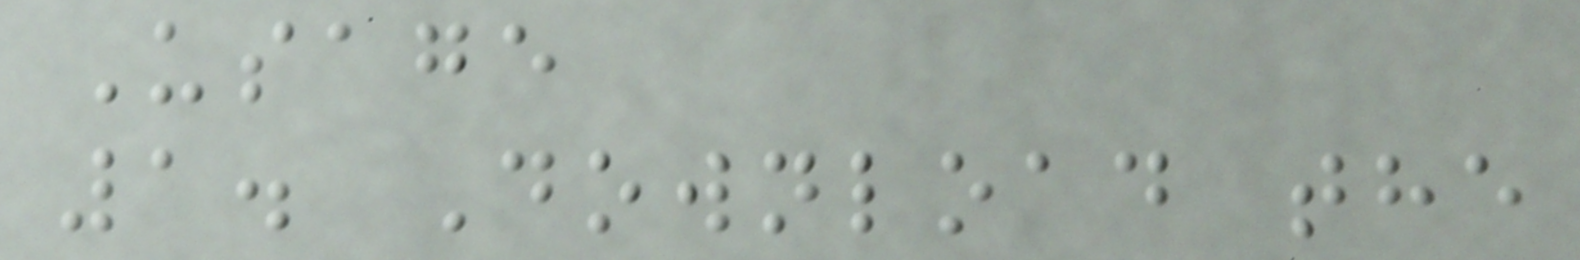Usage
1. Download the
